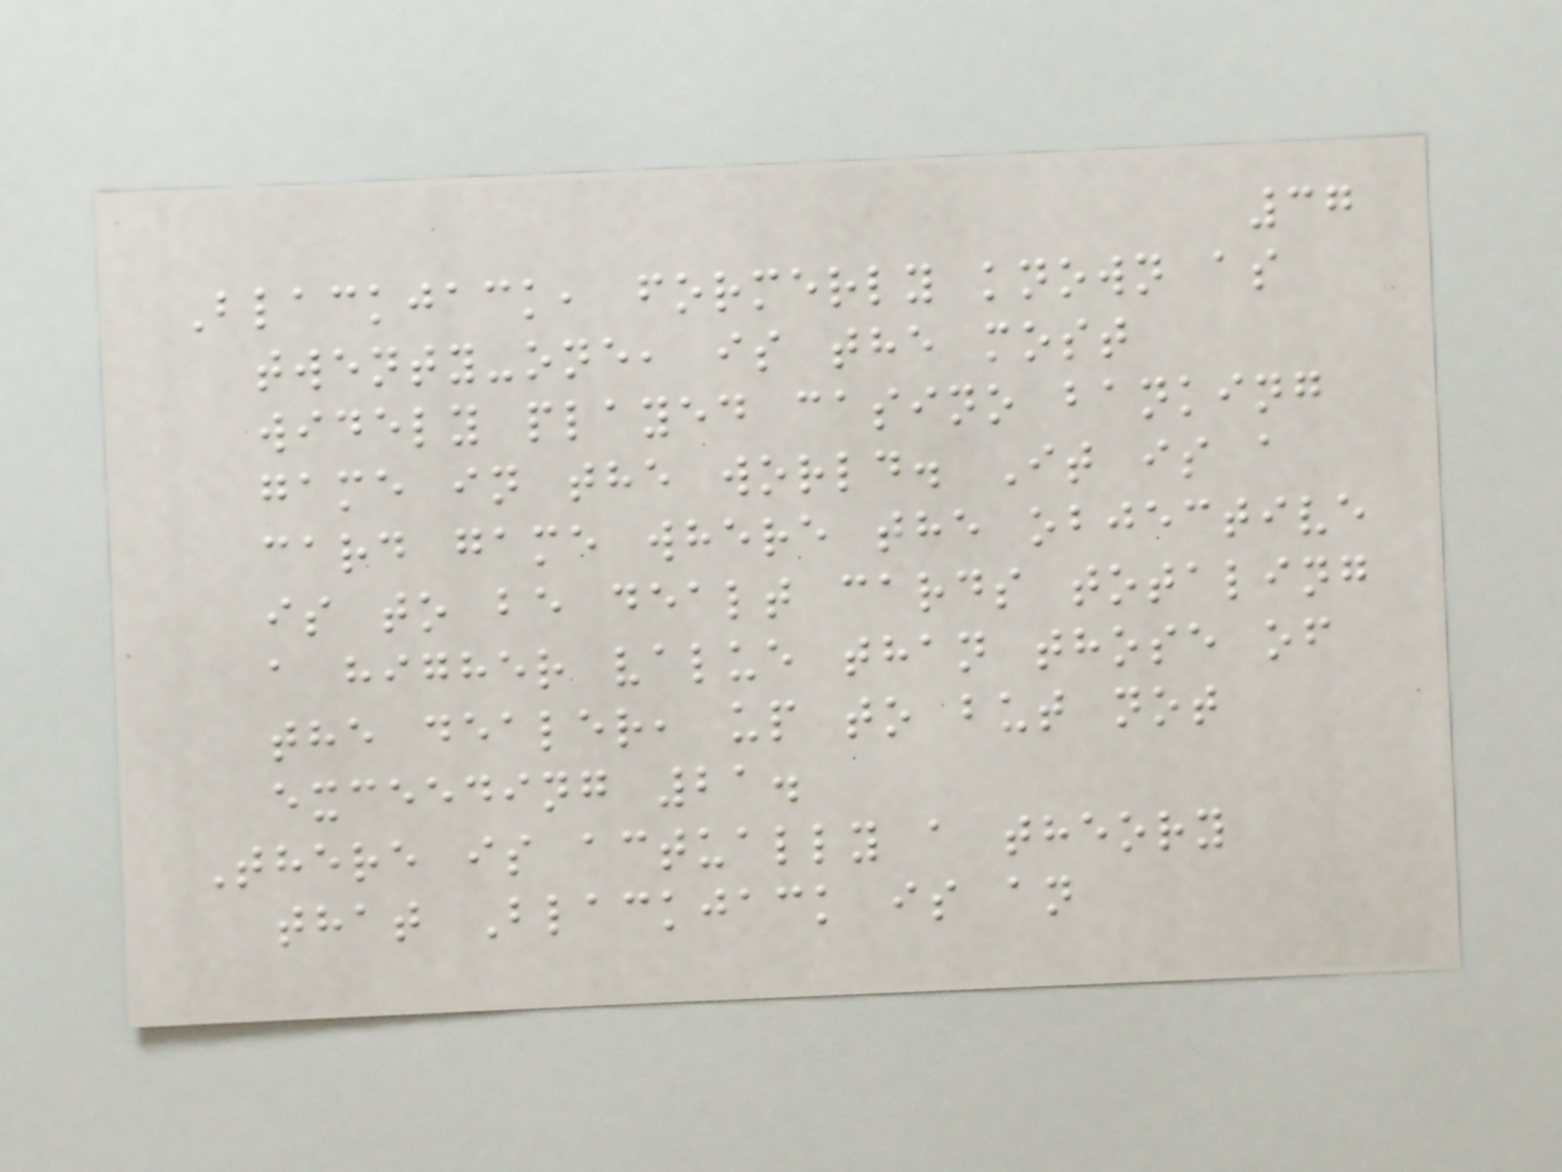37
Blackjack, formerly known as
twenty-one, is the most
widely played casino banking
game in the world. It is a
card game where the objective
is to be dealt cards totaling
a higher value than those of
the dealer, up to but not
exceeding 21.
There is actually a theory
that Blackjack is an
